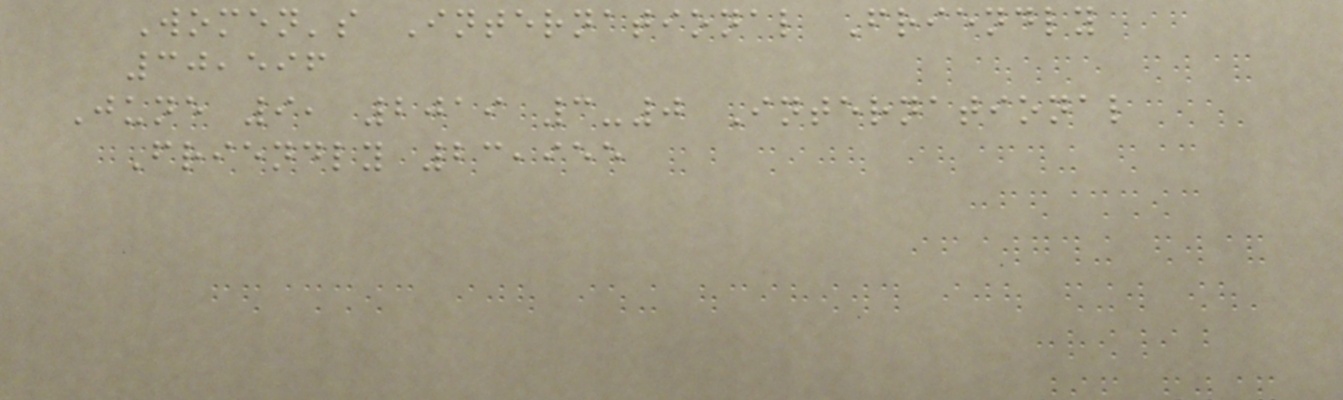Women's International Friendly
30,596
June 9, 2019 3-0 International
Friendly 23,955
